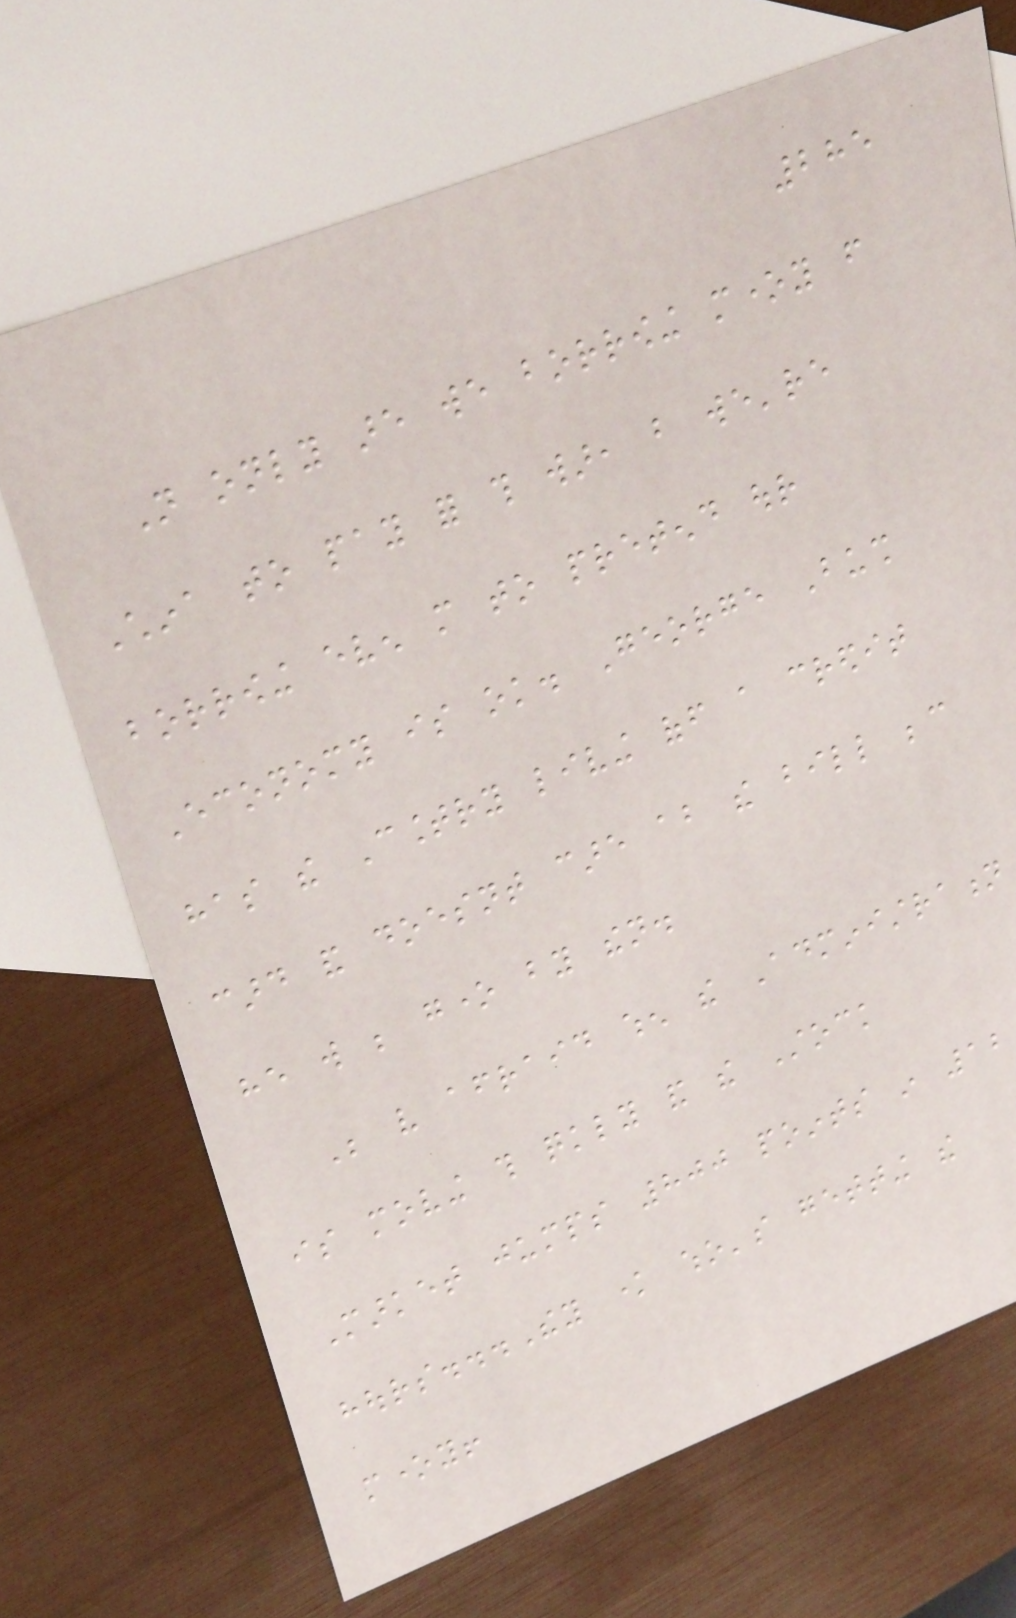285
Not only are we borrowing money from
China to pay for this war, but we're
borrowing even more to pretend our
Economy is ok. George Bush
has the Country living off a credit
card and doesnt care about the bill because
he will be gone by then.
Be very afraid when the Administration
is moving this quickly and the Stock
Market jumps 800 points in 12
hours...They know who's getting the
money!
